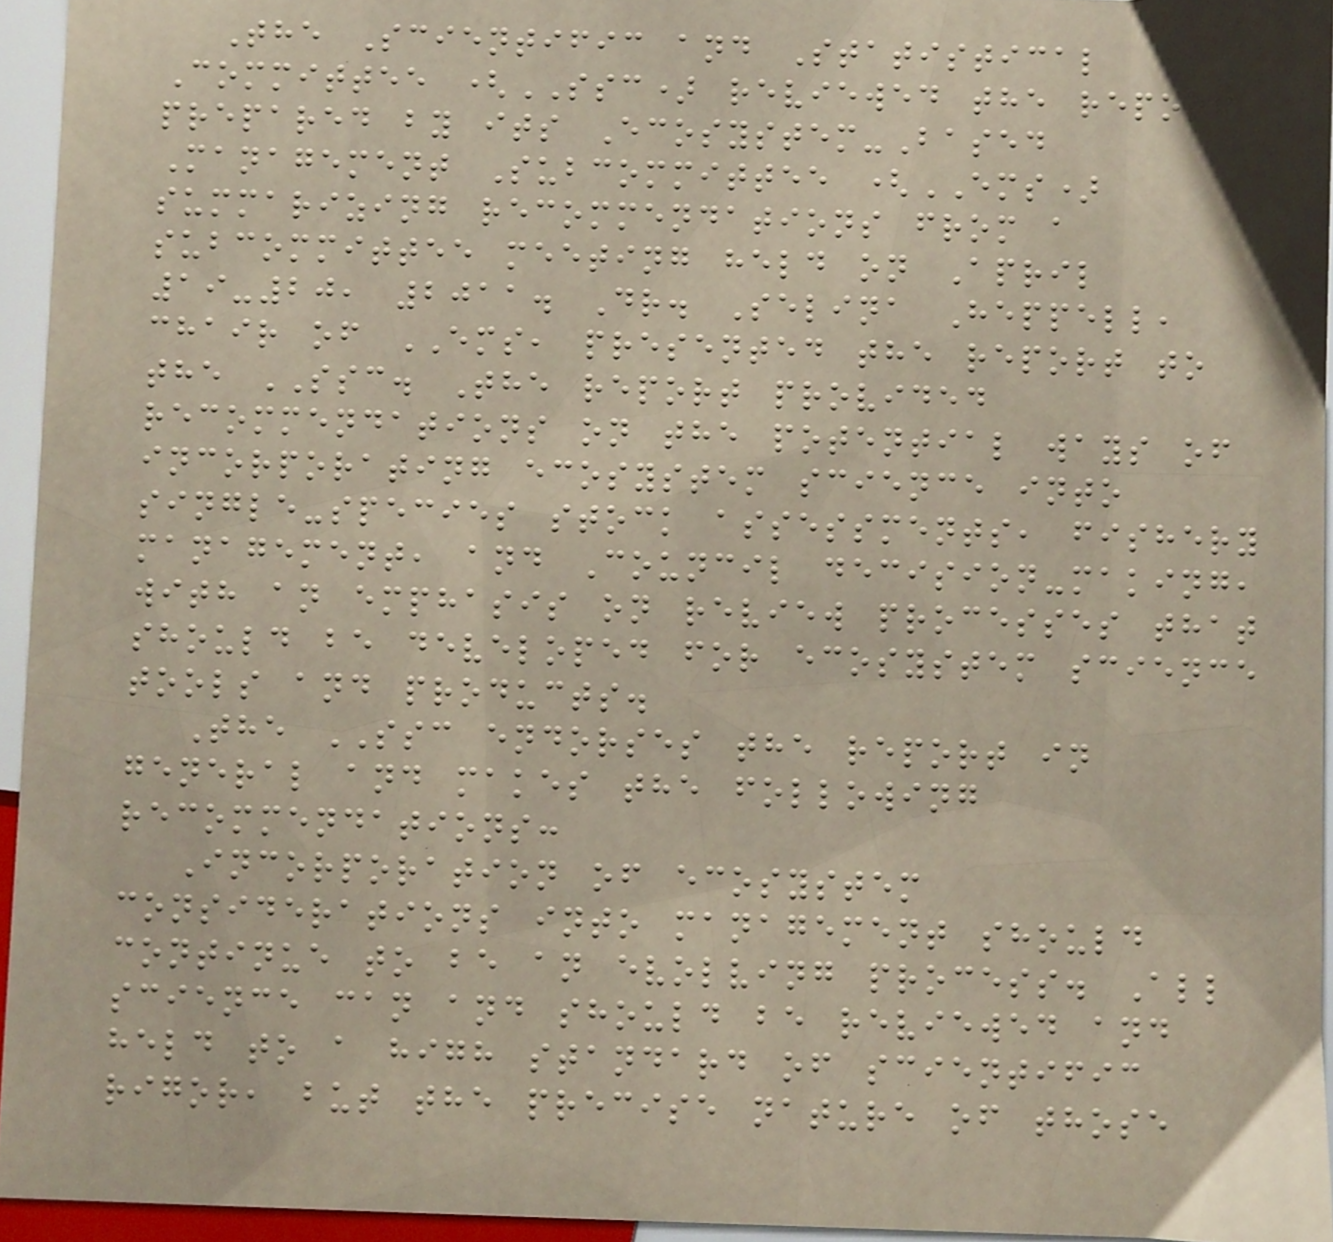The Scientific and Statistical
Committee (SSC) reviewed the report
prepared by its Ecosystem-Based
Management Subcommittee (EMS)
summarizing recommendations from a
subcommittee meeting held on April
19-20, 2011. Dr. Selina Heppell,
chair of EMS, presented the report to
the SSC. The report provided
recommendations on the potential ways of
incorporating ecosystem science into
single-species stock assessments, fishery
management, and Council decision-making,
with an emphasis on review processes that
should be developed for ecosystem science
tools and products.
The SSC endorses the report in
general and makes the following
recommendations:
Incorporation of ecosystem
considerations into management should
continue to be an evolving process. All
science can and should be reviewed and
held to a high standard of scientific
rigor, but the precise nature of those
